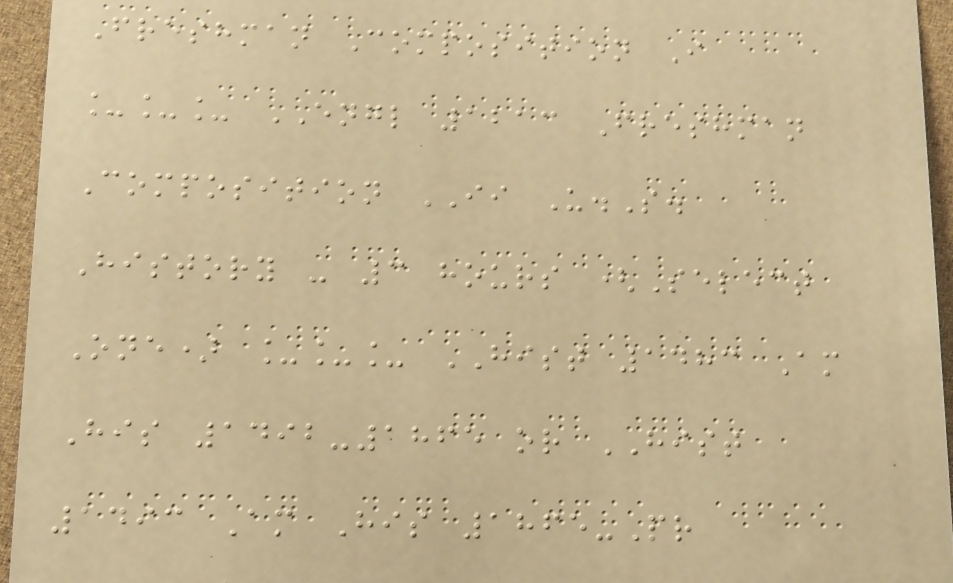Freshman Composition I
___ ENGL 1213 Freshman
Composition II U.S.
History - 3 hours (Select
One) ___ HIST 1483 Am
His 1492-1865 or HIST
1493 Am His 1865-Pr
